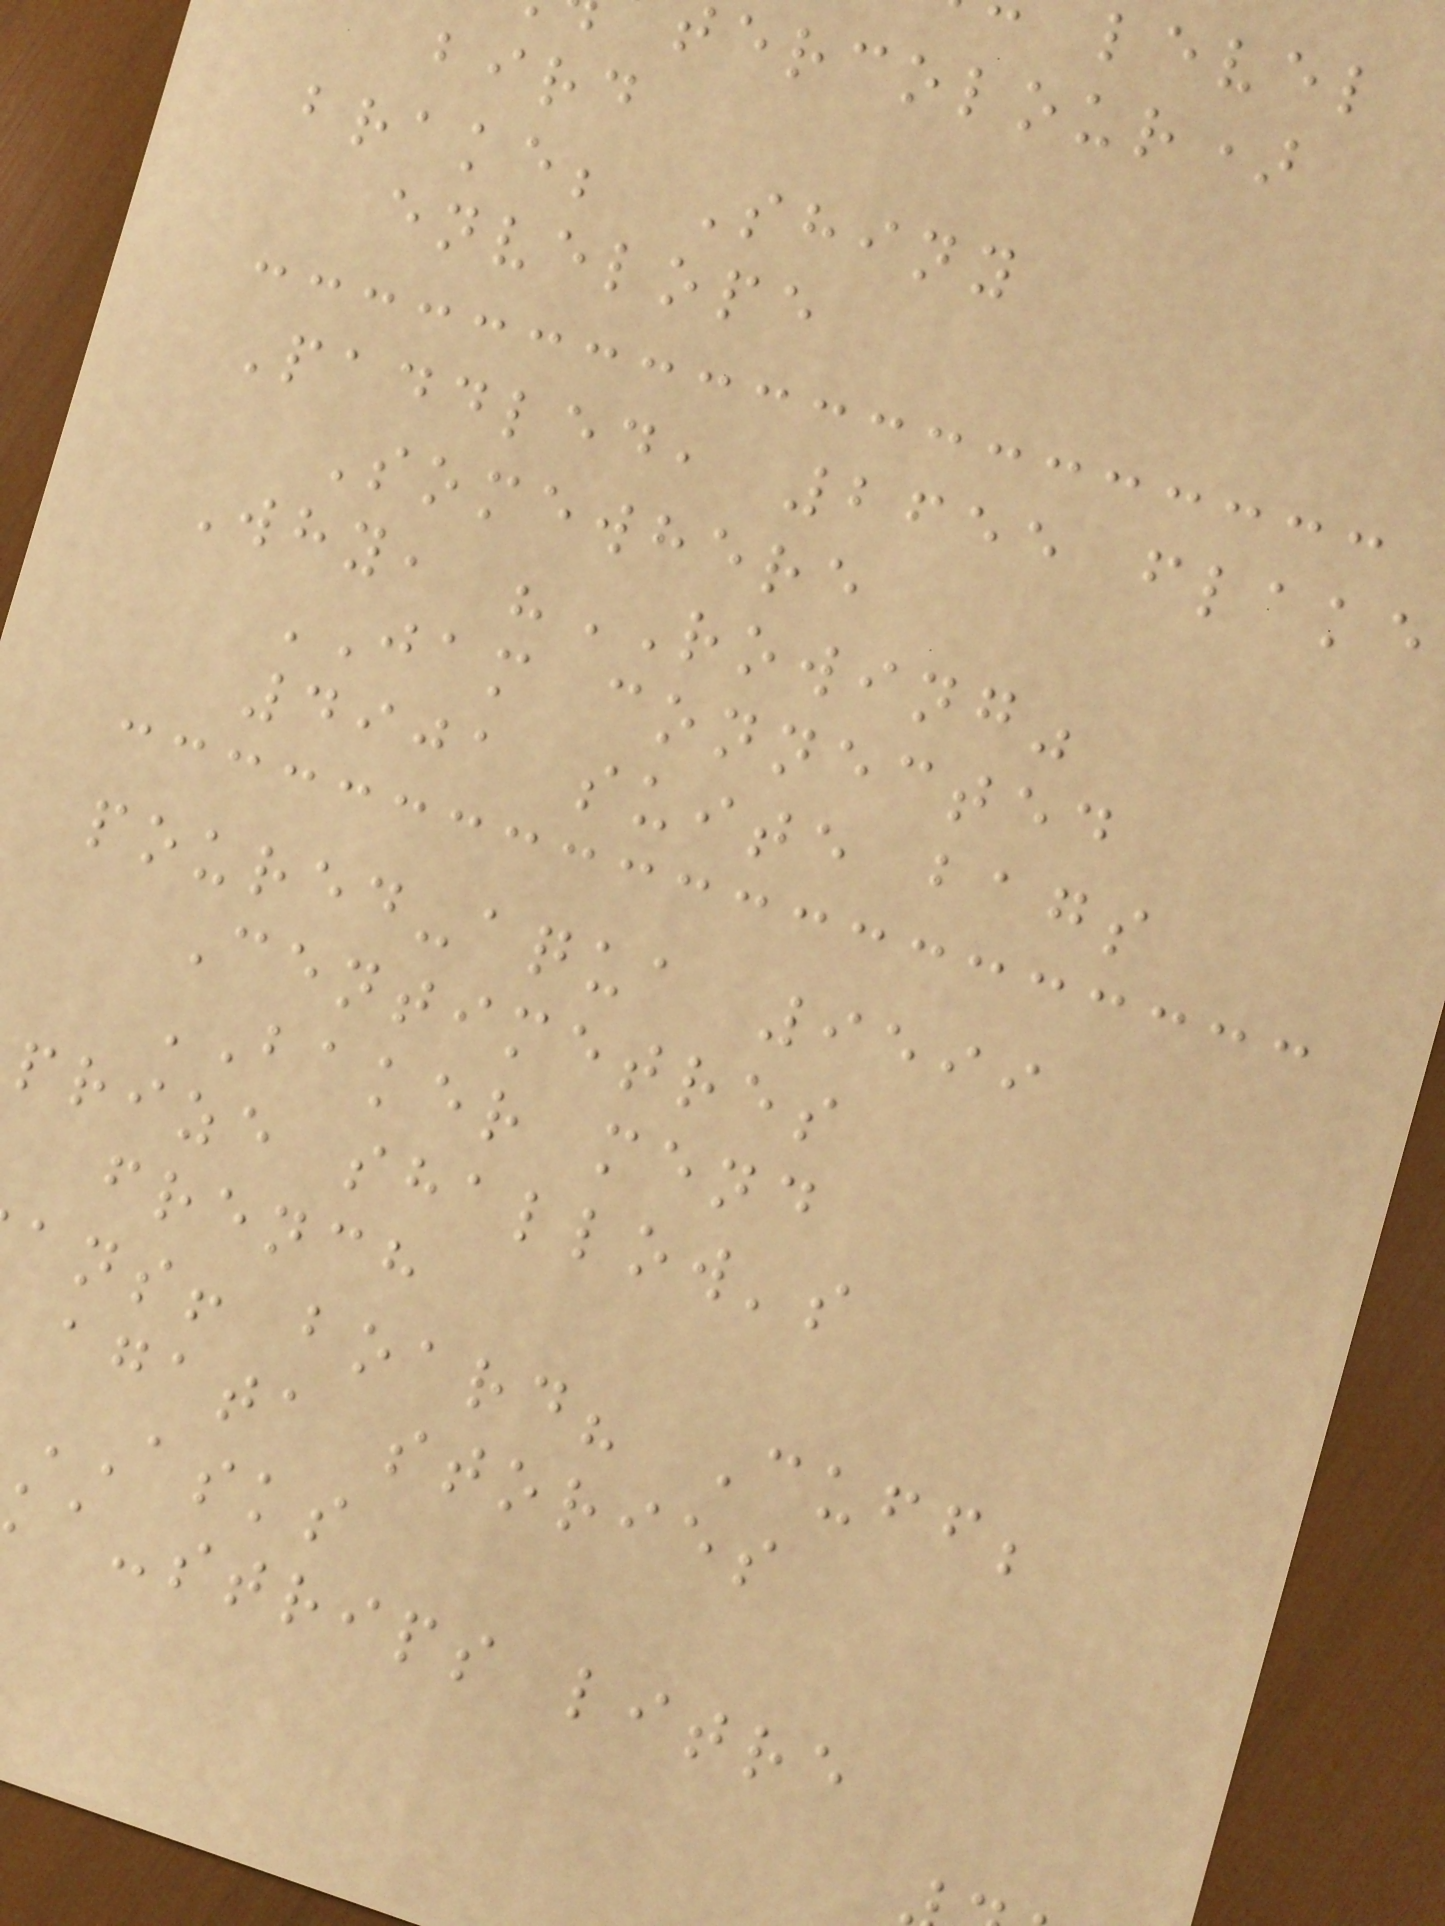level
tercolour)
bird
brake; Shiny
envelope
Paddled, 2655 flake
Somewhere
Why, "ROWING"
JAM connected
4901 suite bags
poured-aqua 9599
Centimetres
BAKER mend
prize shallow's
french
ans! board? Cuff;
agata stories
ASKS
ka-strips litre
